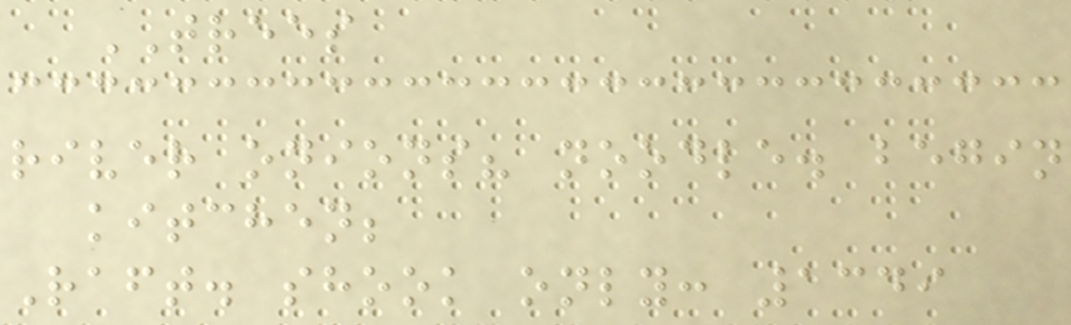TREES
river onions? noodle. begin
kitchen;
Raft. shook only: 1349
